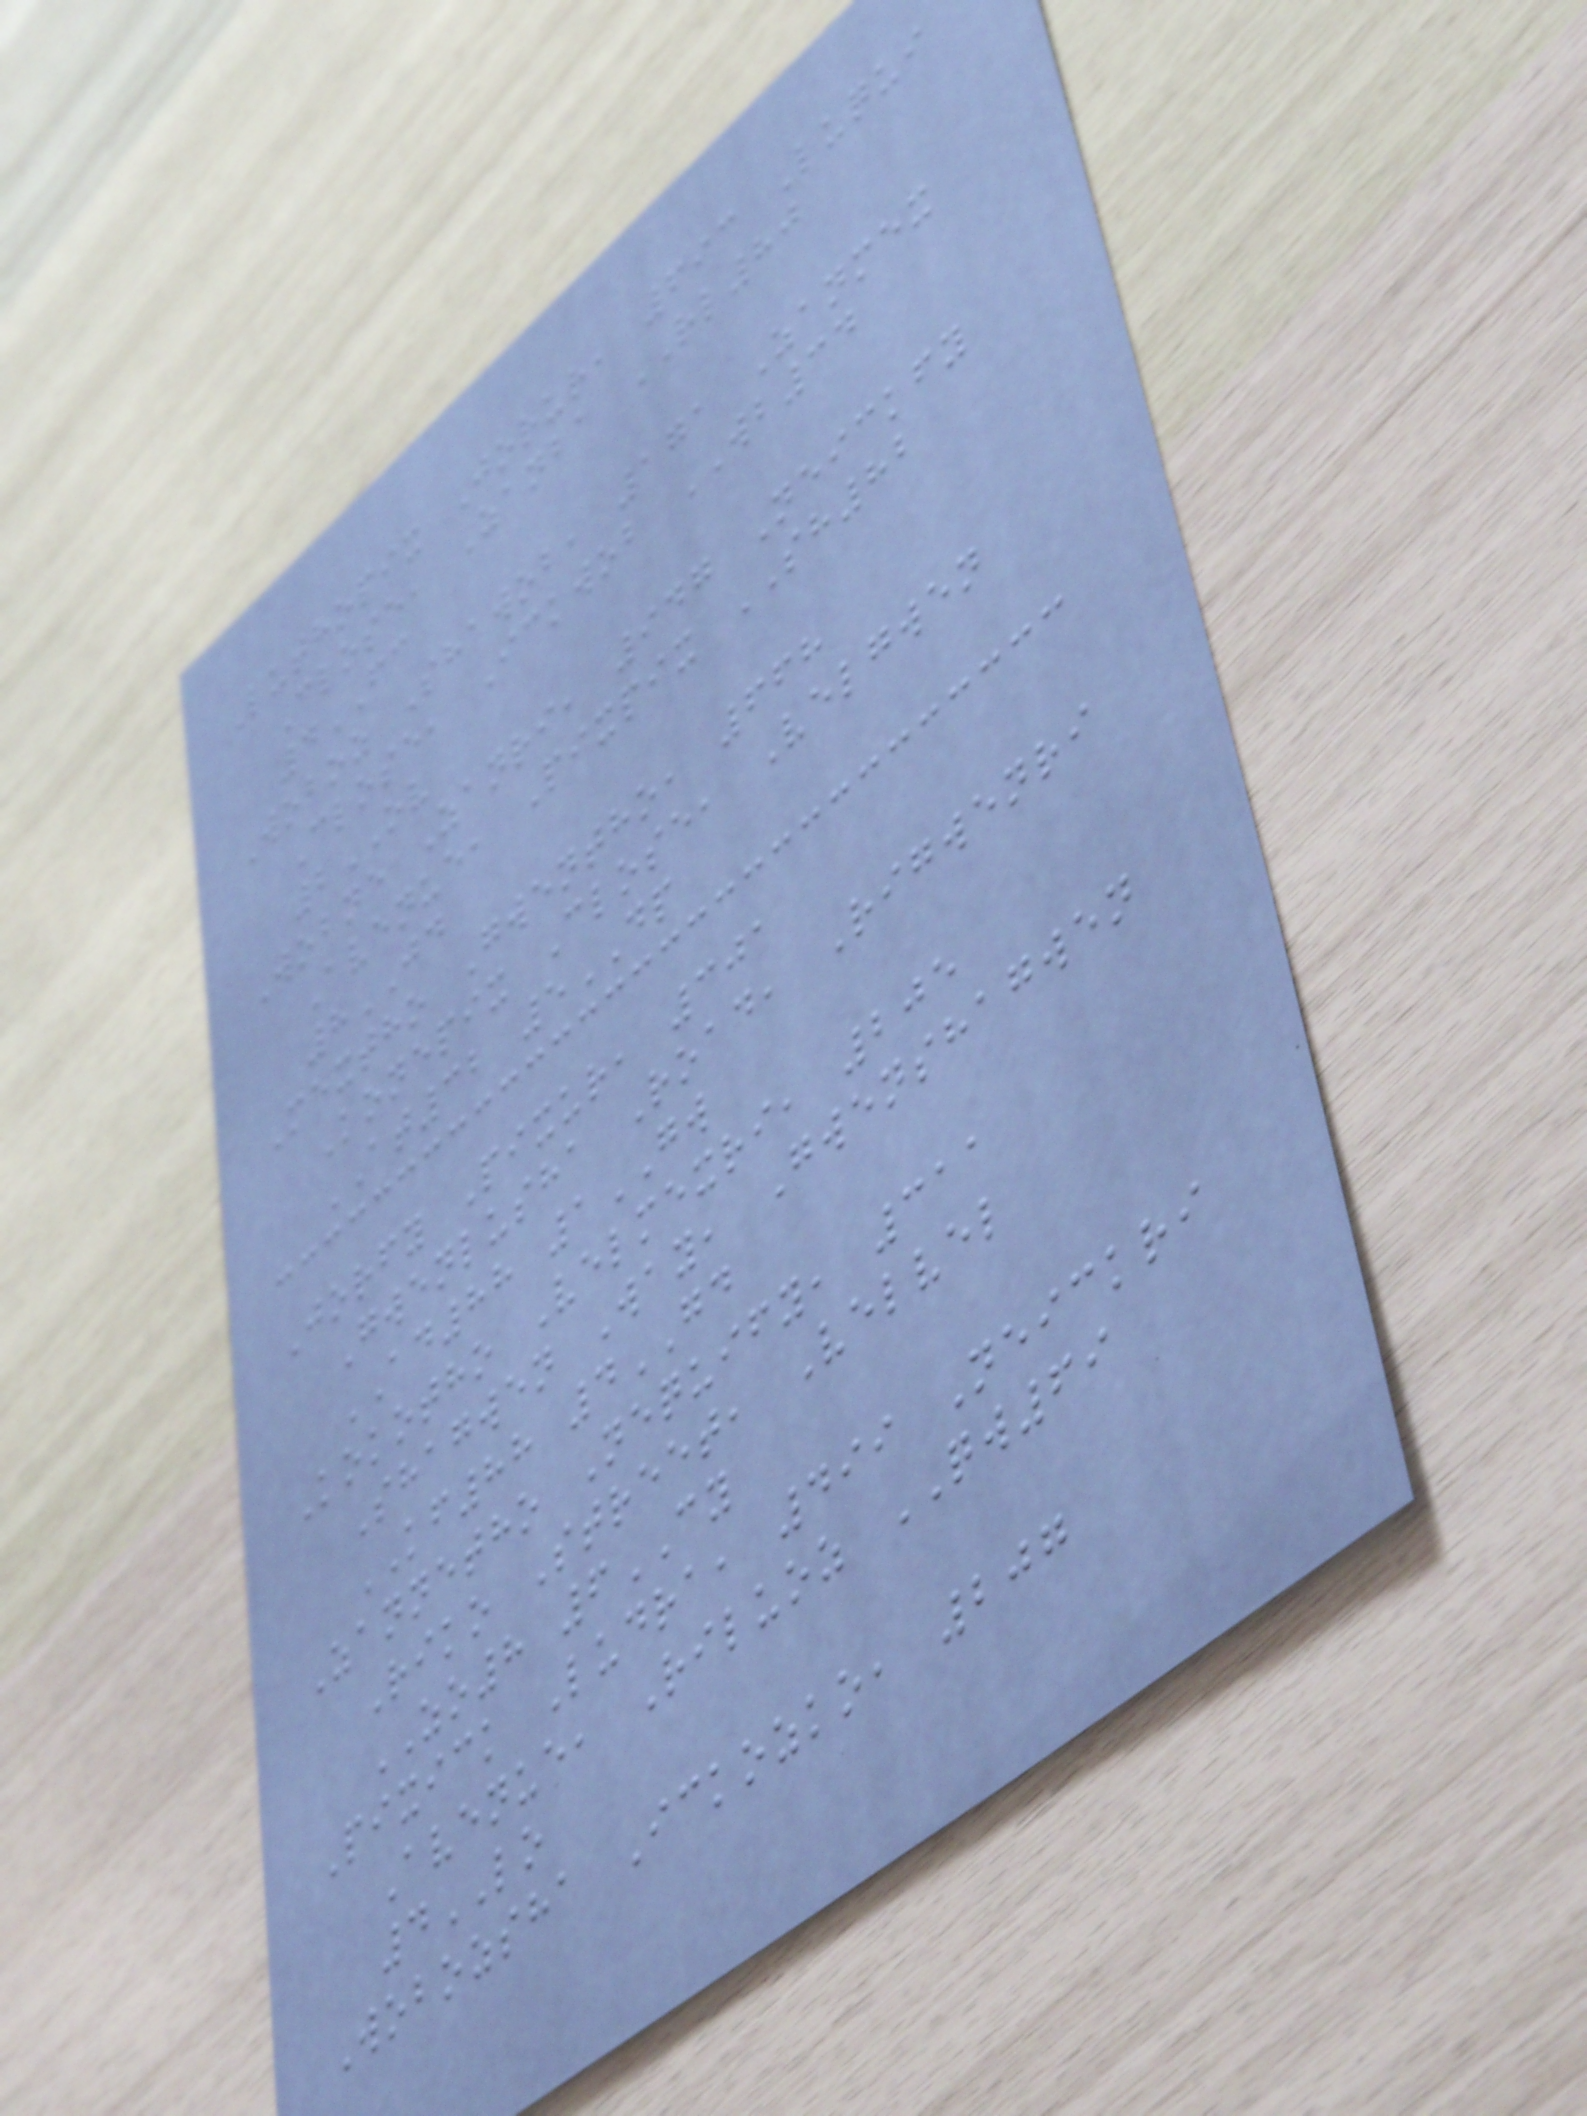Luthopix Jorur, 693 Luqui
Close, Zanba RL80
4FC
Woboz Shawob, 171 Zanmex
Close, Ickwob WB34
2OV
Wobne Zanri, 947 Neickfy
Avenue, Pixpix SH82
8JD
Mextho Gwentho, 668
Konepix Close, Velgwen
AT32 5DP
Jorfy Pixur, 301
Gwenlusha Road, Rigwenri
AD88 1GW
Kokotho Velmexri, 205
Shagwen Way, Gwenshagwen
KF88 4GD
Zannetho Nequify, 311
Riko Street, Velvel
ZO8 6CY
Pixick Ludra, 499 Neickri
Avenue, Riluoz QW69
4LO
Wobozsha Ickozko, 207
